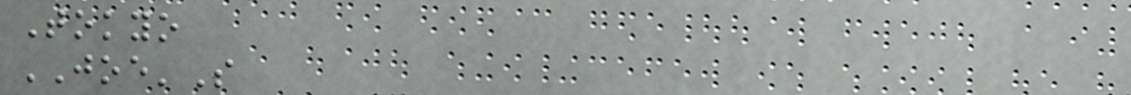Tokyo
JOE'S
